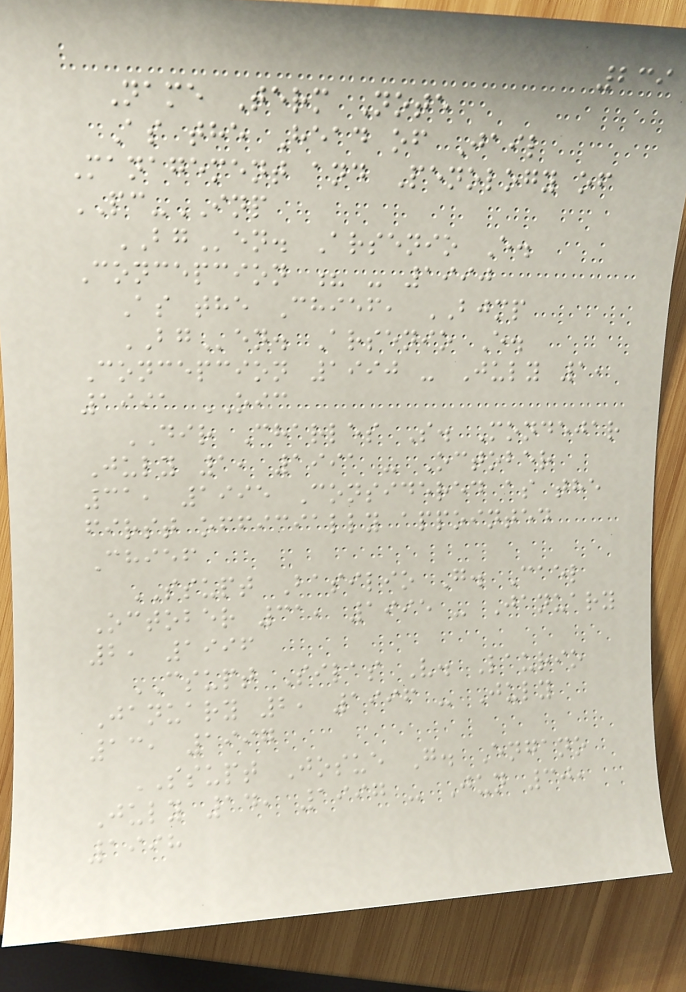239
Name Term Note
As the Head of Jail
Management and Penology of
PC-INP
BGen. Arsenio E.
Concepcion ? - 1990
As the Chief, BJMP
BGen. Arsenio E.
Concepcion 1990 - July 1,
1991 OIC
DIR Charles S. Mondejar
July 1, 1991 - October
31, 1995 Considered as the
first officially appointed
Chief
SSUPT Basilio G. Cael
October 31, 1995 - January
2, 1996
CSUPT Silas V. Laurio
January 2, 1996 - July
13, 1997
SSUPT Josue G. Engano
July 14, 1997 - Jun 30,
1998
